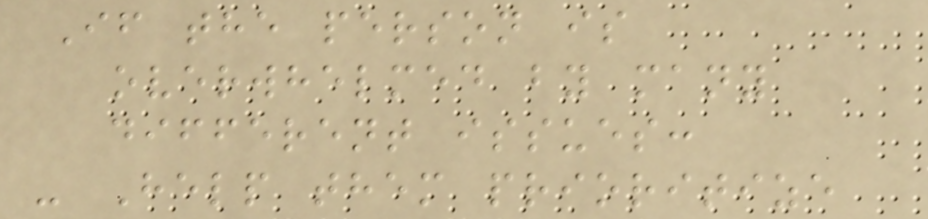If the person is
overwhelmed by many
different issues:
- Help them prioritize
